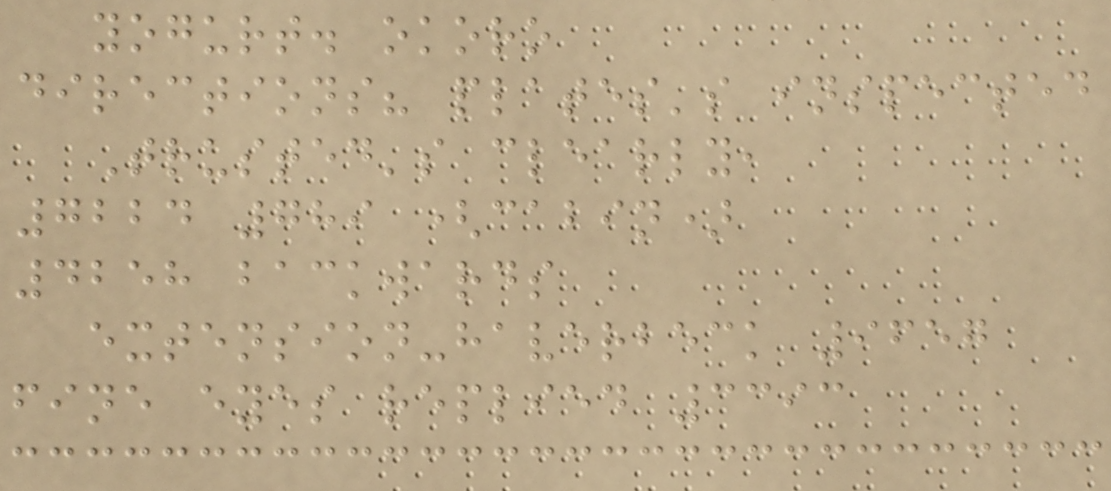yogurt. okoro
directions? plates's inspected
Trusted's clearly,
7224 789 (cabin)
4258 backwards
extension-haverbeck 9657
fine eyes replied 3393
